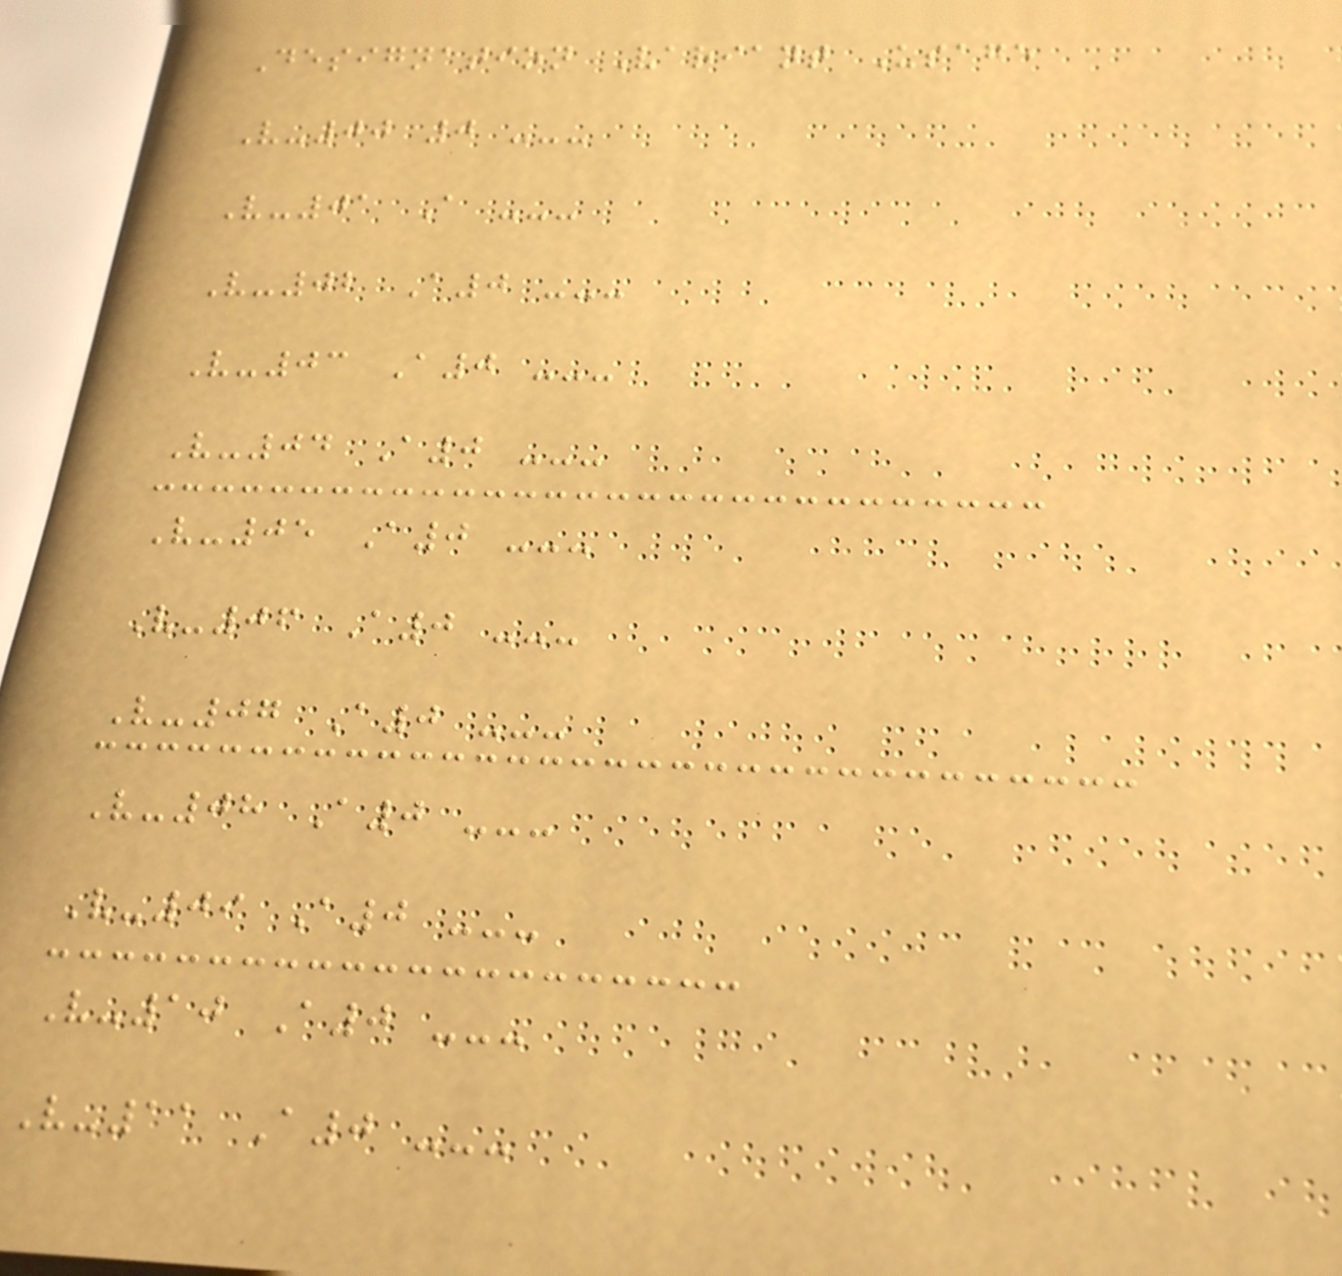Designation Variant Usage
V-00 0 ---
V-01 A ---
V-02 A0 ---
V-03 A0 ---
V-04 A0 ---
V-05 A0 ---
V-06 A0 ---
V-07 A0 ---
V-08 A0 ---
V-09 A0 ---
V-10 A0 ---
V-11 A0 ---
